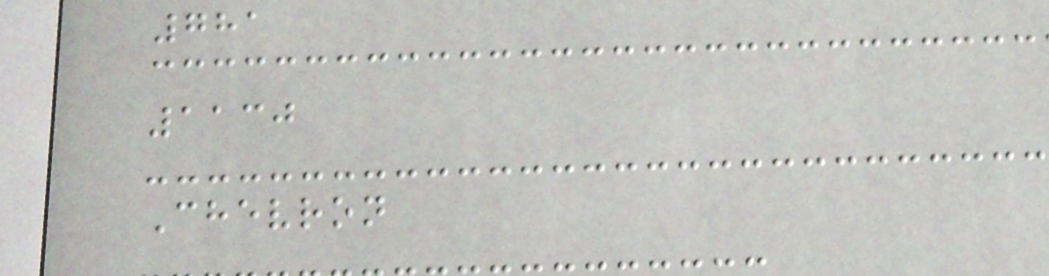781
1130
Chevron
